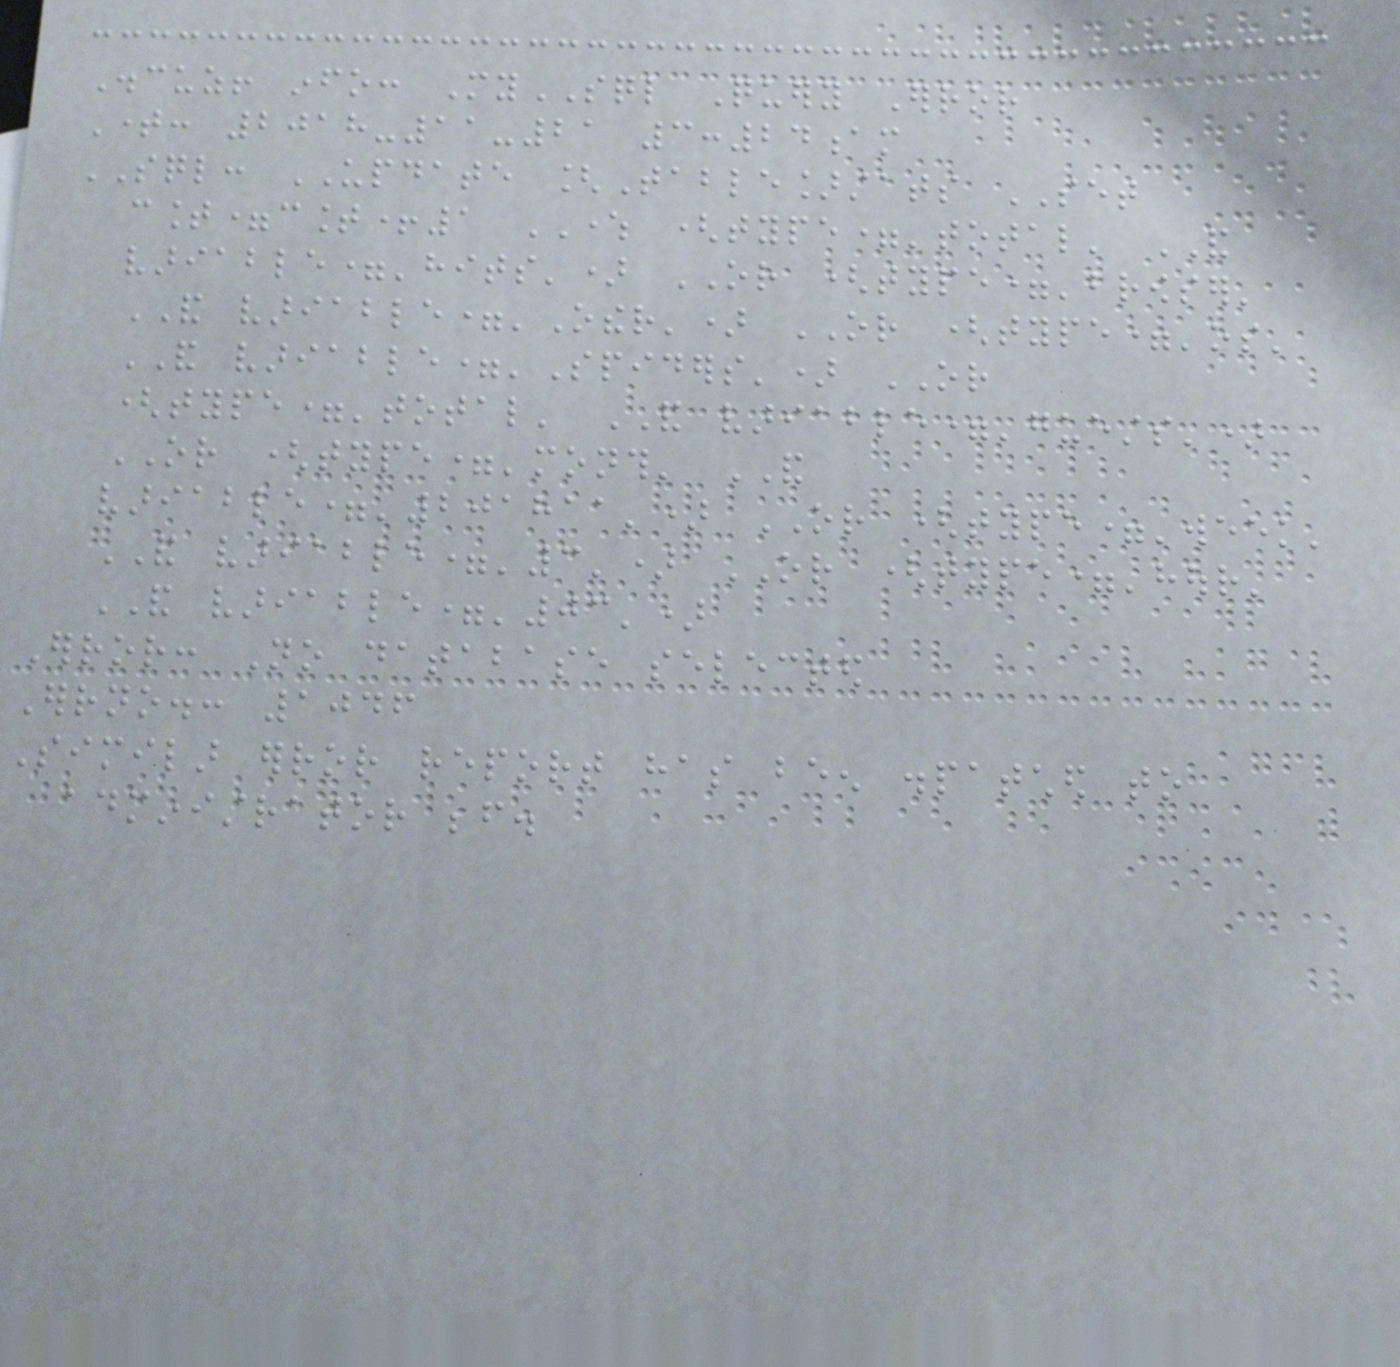Discuz! info: MySQL Query Error
Time: 2018-11-21 3:24am
SQL: UPDATE [Table]stats SET
count=count+1 WHERE (type='total' AND
variable='hits') OR (type='browser'
AND variable='Other') OR (type='os'
AND variable='Spiders') OR
(type='total' AND variable='guests')
OR (type='month' AND
variable='201811') OR (type='week'
AND variable='3') OR (type='hour'
AND variable='03')
Error: No database selected
Errno.: 1046
Similar error report has been dispatched to
administrator before.
